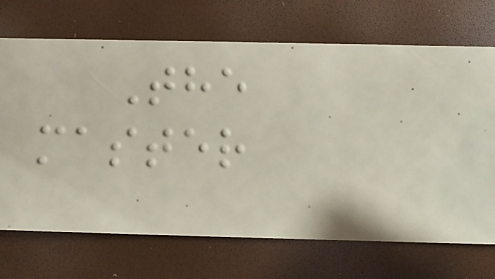The
master
